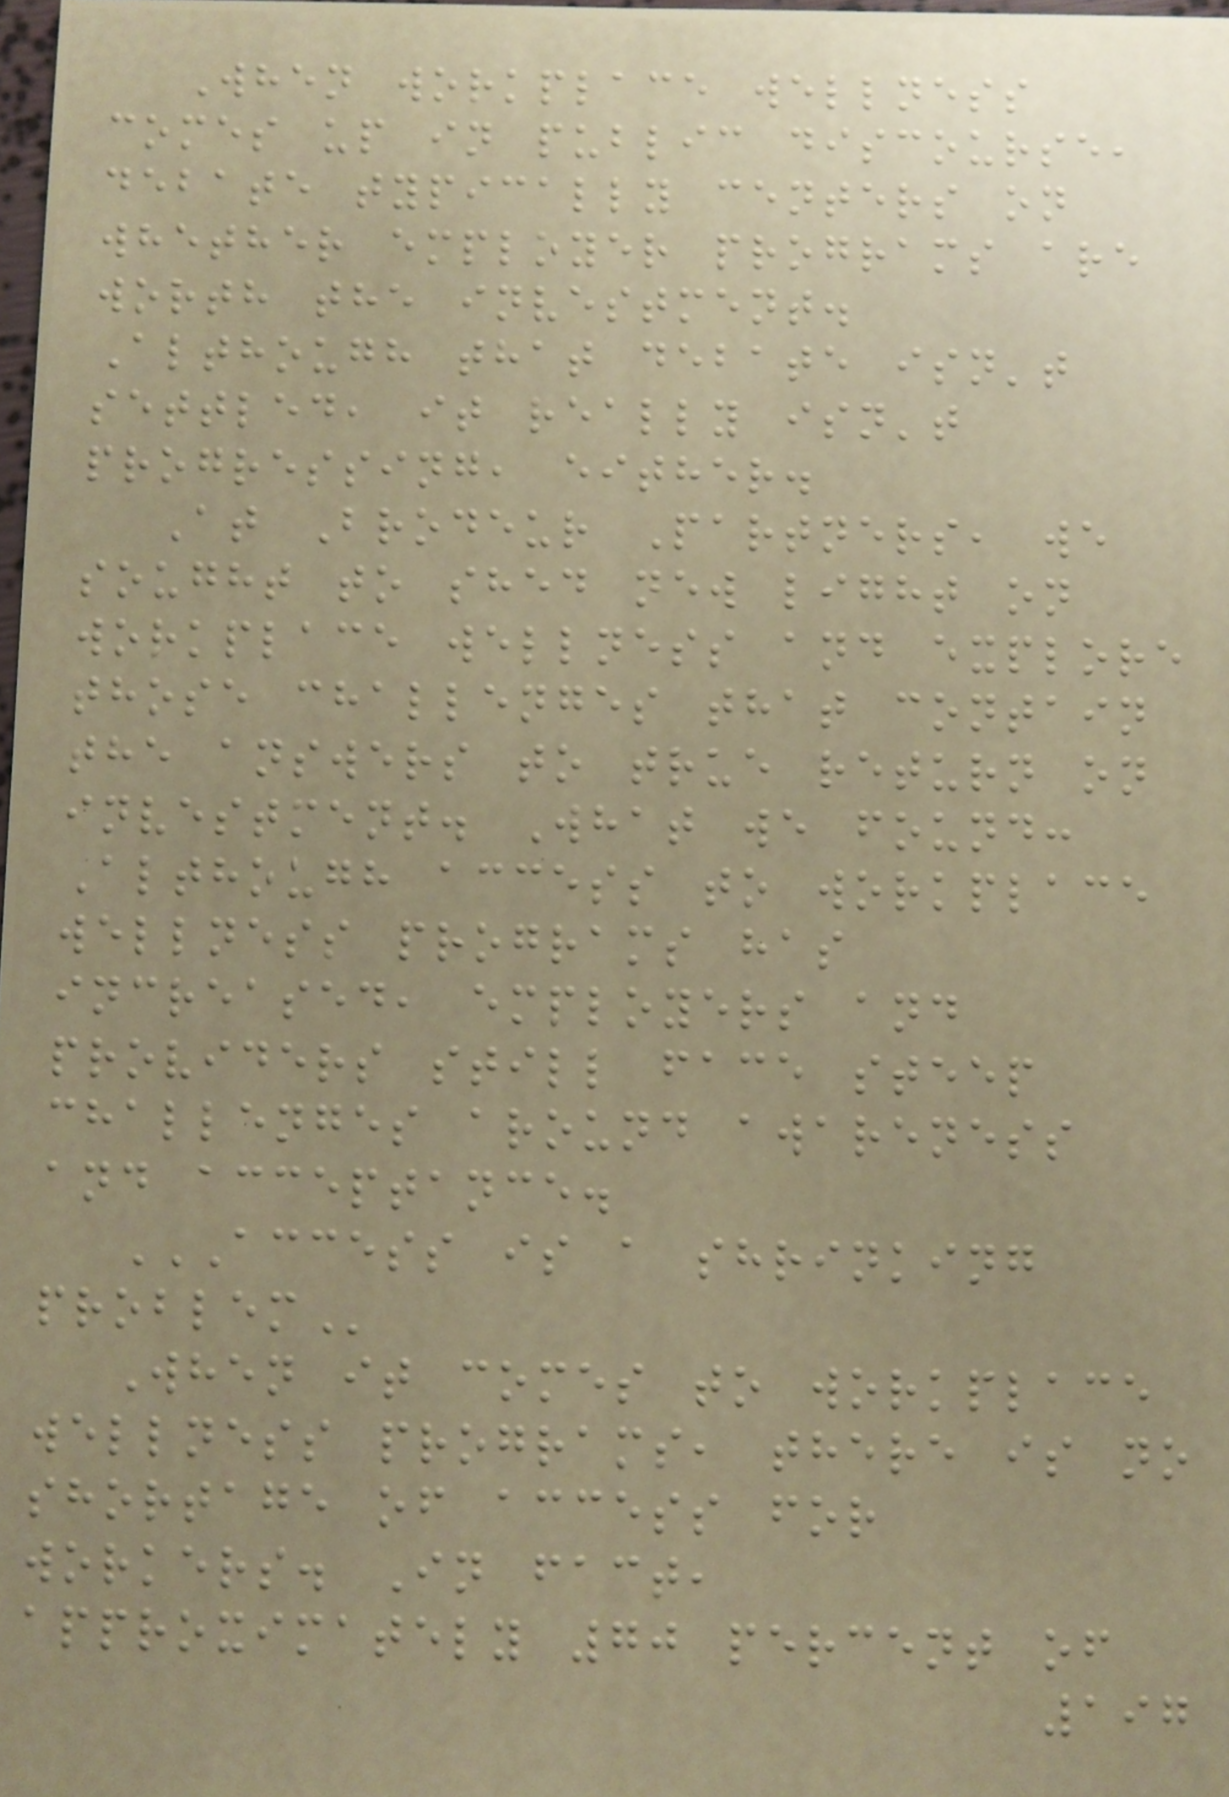When workplace wellness
comes up in public discourse,
debate typically centers on
whether employer programs are
worth the investment.
Although that debate isn't
settled, it really isn't
progressing, either.
At Brodeur Partners, we
sought to shed new light on
workplace wellness and explore
those challenges that contain
the answers to true return on
investment. What we found:
Although access to workplace
wellness programs has
increased, employers and
providers still face steep
challenges around awareness
and acceptance.
ACCESS IS A SHRINKING
PROBLEM
When it comes to workplace
wellness programs, there is no
shortage of access for
workers. In fact,
approximately 70 percent of
197
